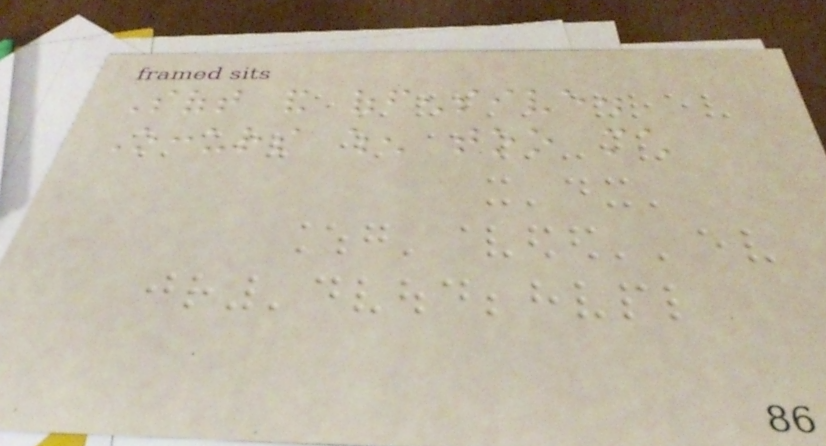Soft and offensive.
Occurs when too much
